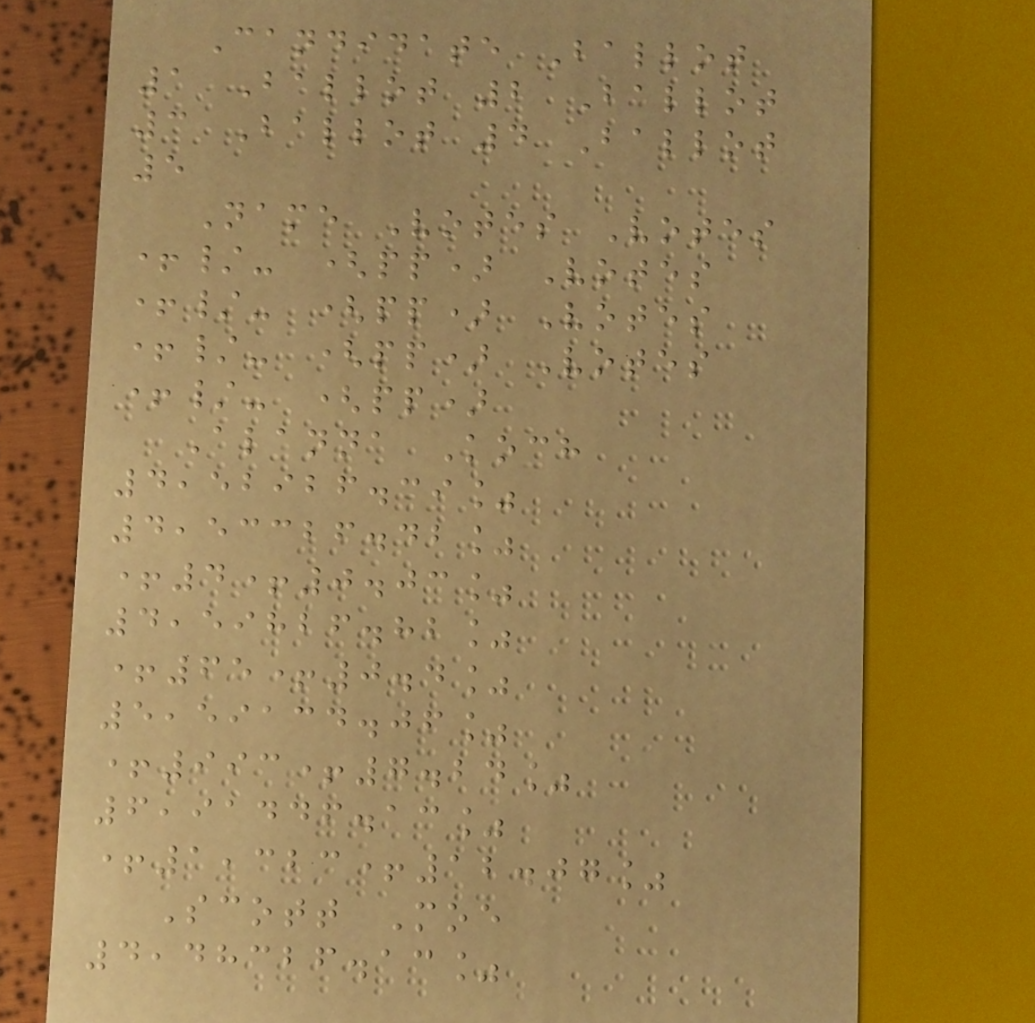Candidate Ballot
1 Ballot 2 Ballot
3 Ballot 4 Ballot
5
Name Votes Votes
+/- (pp) Votes
+/- (pp) Votes
+/- (pp) Votes
+/- (pp)
Alanna Koch
4,52926.39%
4,53326.42%
+4+0.03%
4,59826.82%
+65+0.4%
5,59134.06%
+993+7.24%
6,91446.13%
+1,323+12.07%
Scott Moe
4,48326.13%
